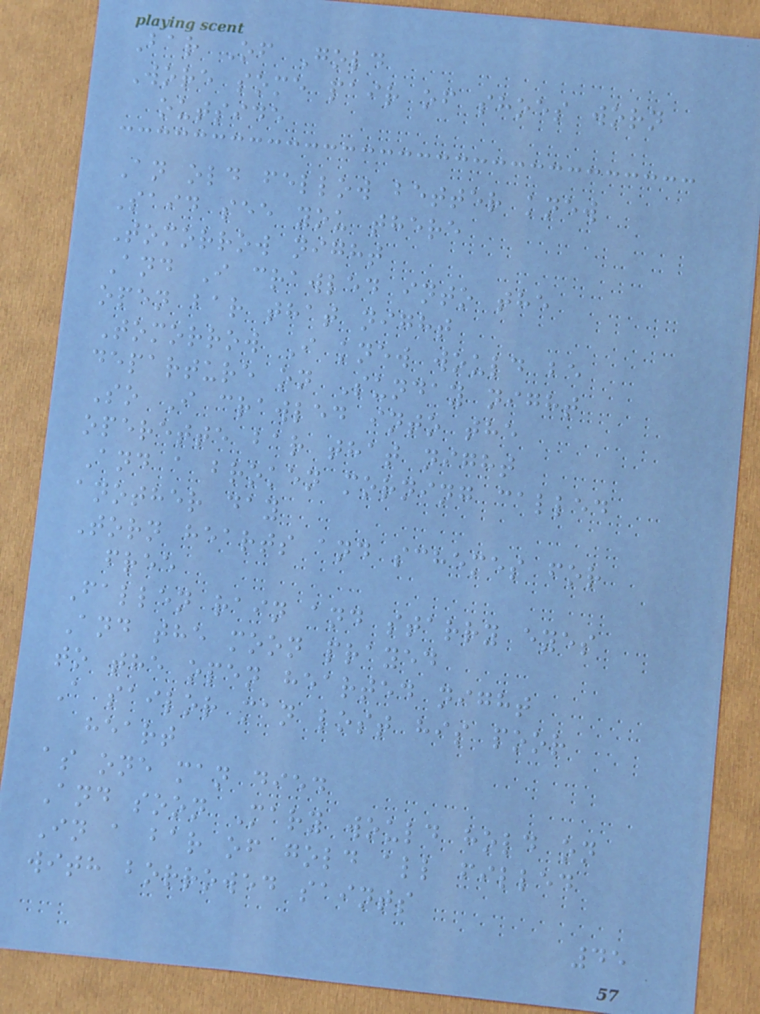Bar Of Gold
Wore some pair of shoes worn
outside
An old fellow better knew
Said see you there
Tomorrow night
And I crawled into the
open bar that night
Tomorrow I knew would be
departure on Sunday night
So I crawled into the
operette bar that night
And a broken morning called
another day
Torn hearts and schemes for
free
Fallen rain and starry eyes
And the moon prayed
to the open hearted night
A sailor man lost his poor
heart
as one man died
And soon Mary would hold on
In a bar of gold all filled
with borrowed saints
45
